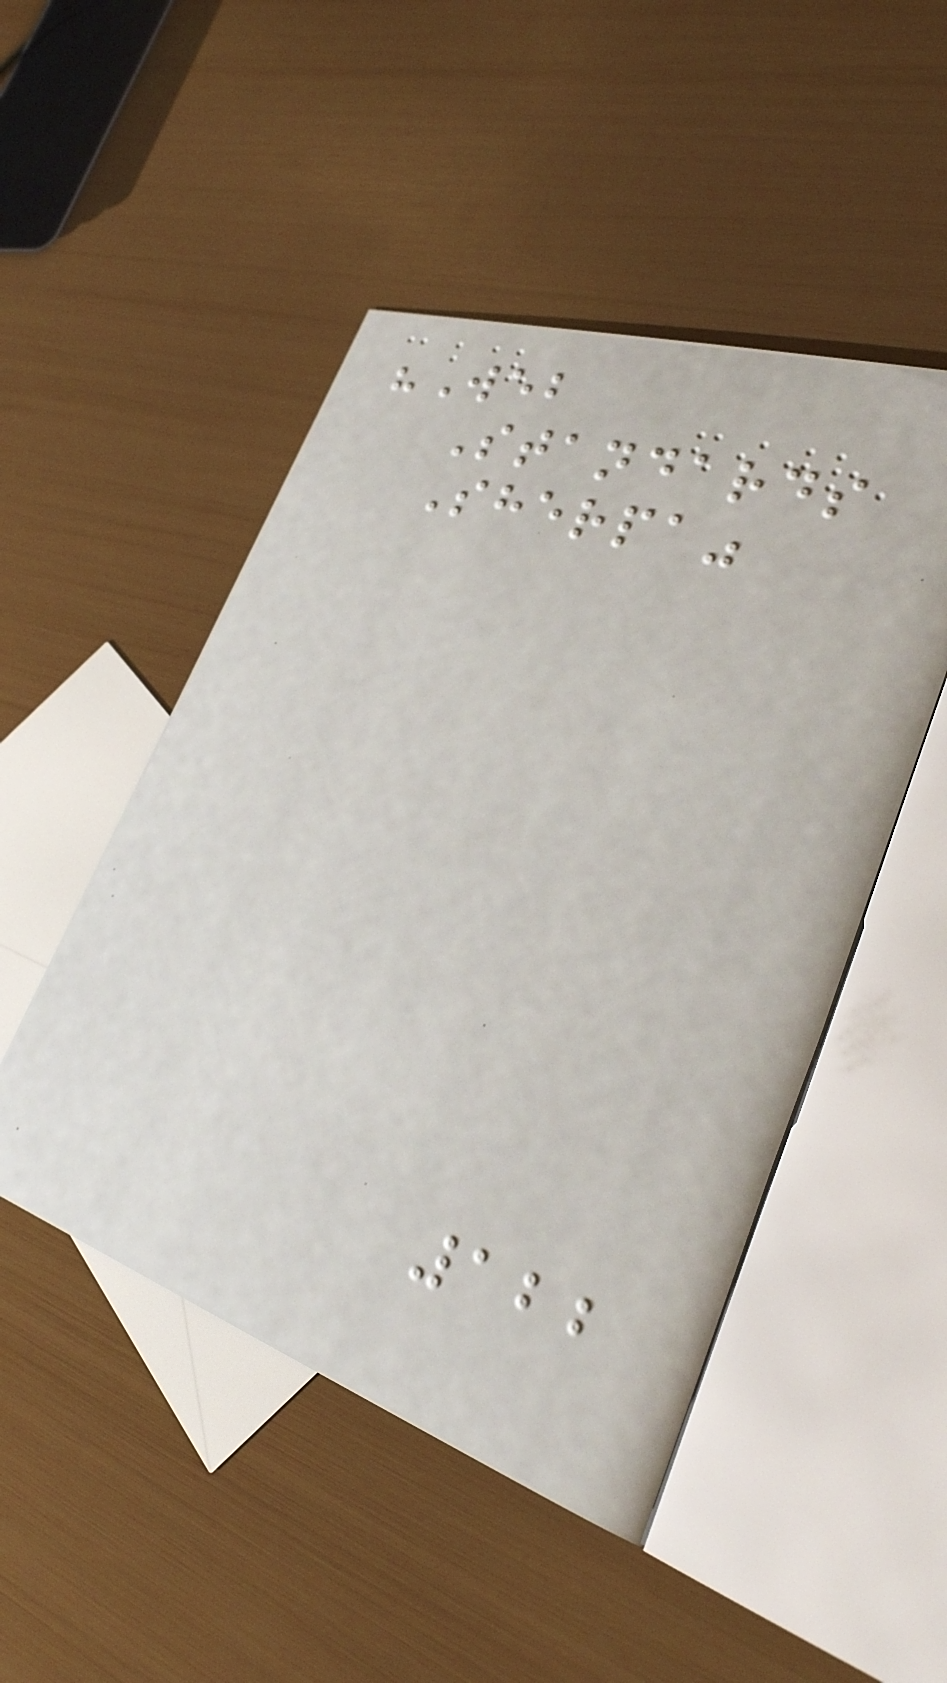"Web
Standards
Sherpa"
122
